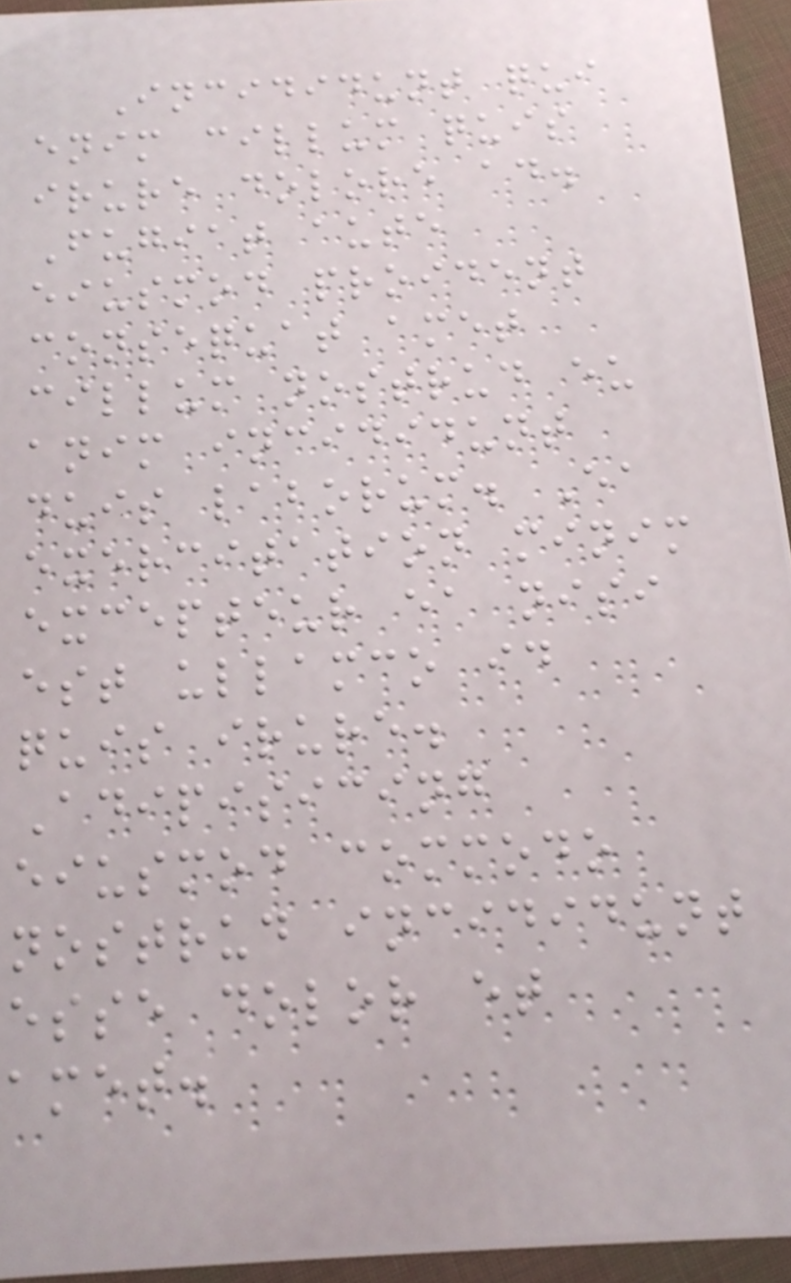Incididunt qui
enim cillum quis
irure dolore ad.
Fugiat aute
eiusmod proident
consequat amet
cillum nostrud eu
anim incididunt
duis laborum. Ea
exercitation minim
excepteur ea nisi
est ullamco id
quis irure.
Adipisicing
eiusmod commodo
nostrud incididunt
esse dolor et
amet.
